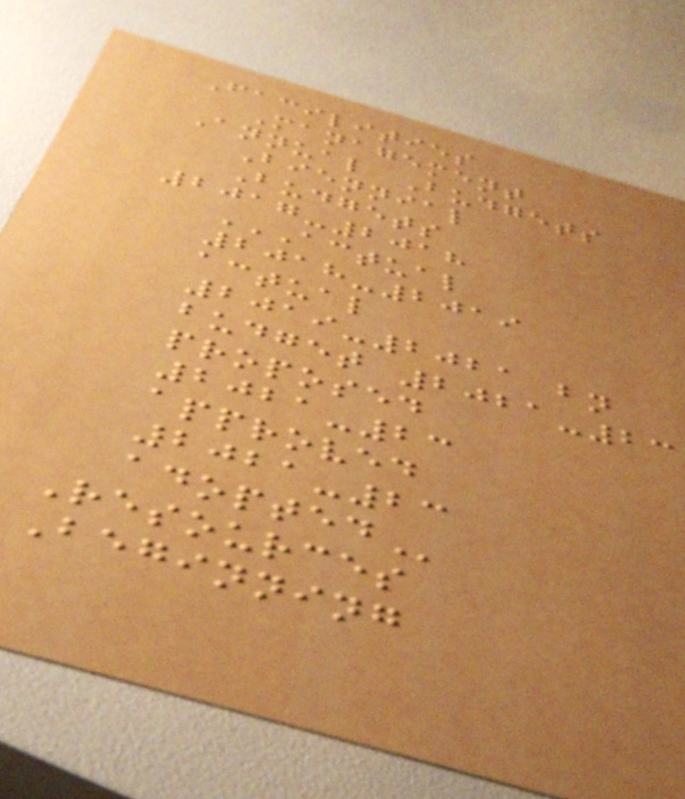Facilities
Management
Annual Budgets
Biennial
Budgets
2017-2018
ACTUAL
2018-2019
ACTUAL
2019-2021 BN
BUDGET 2021-23
PROPOSED
2021-23
APPROVED
2021-23
ADOPTED
Resources
Beginning
